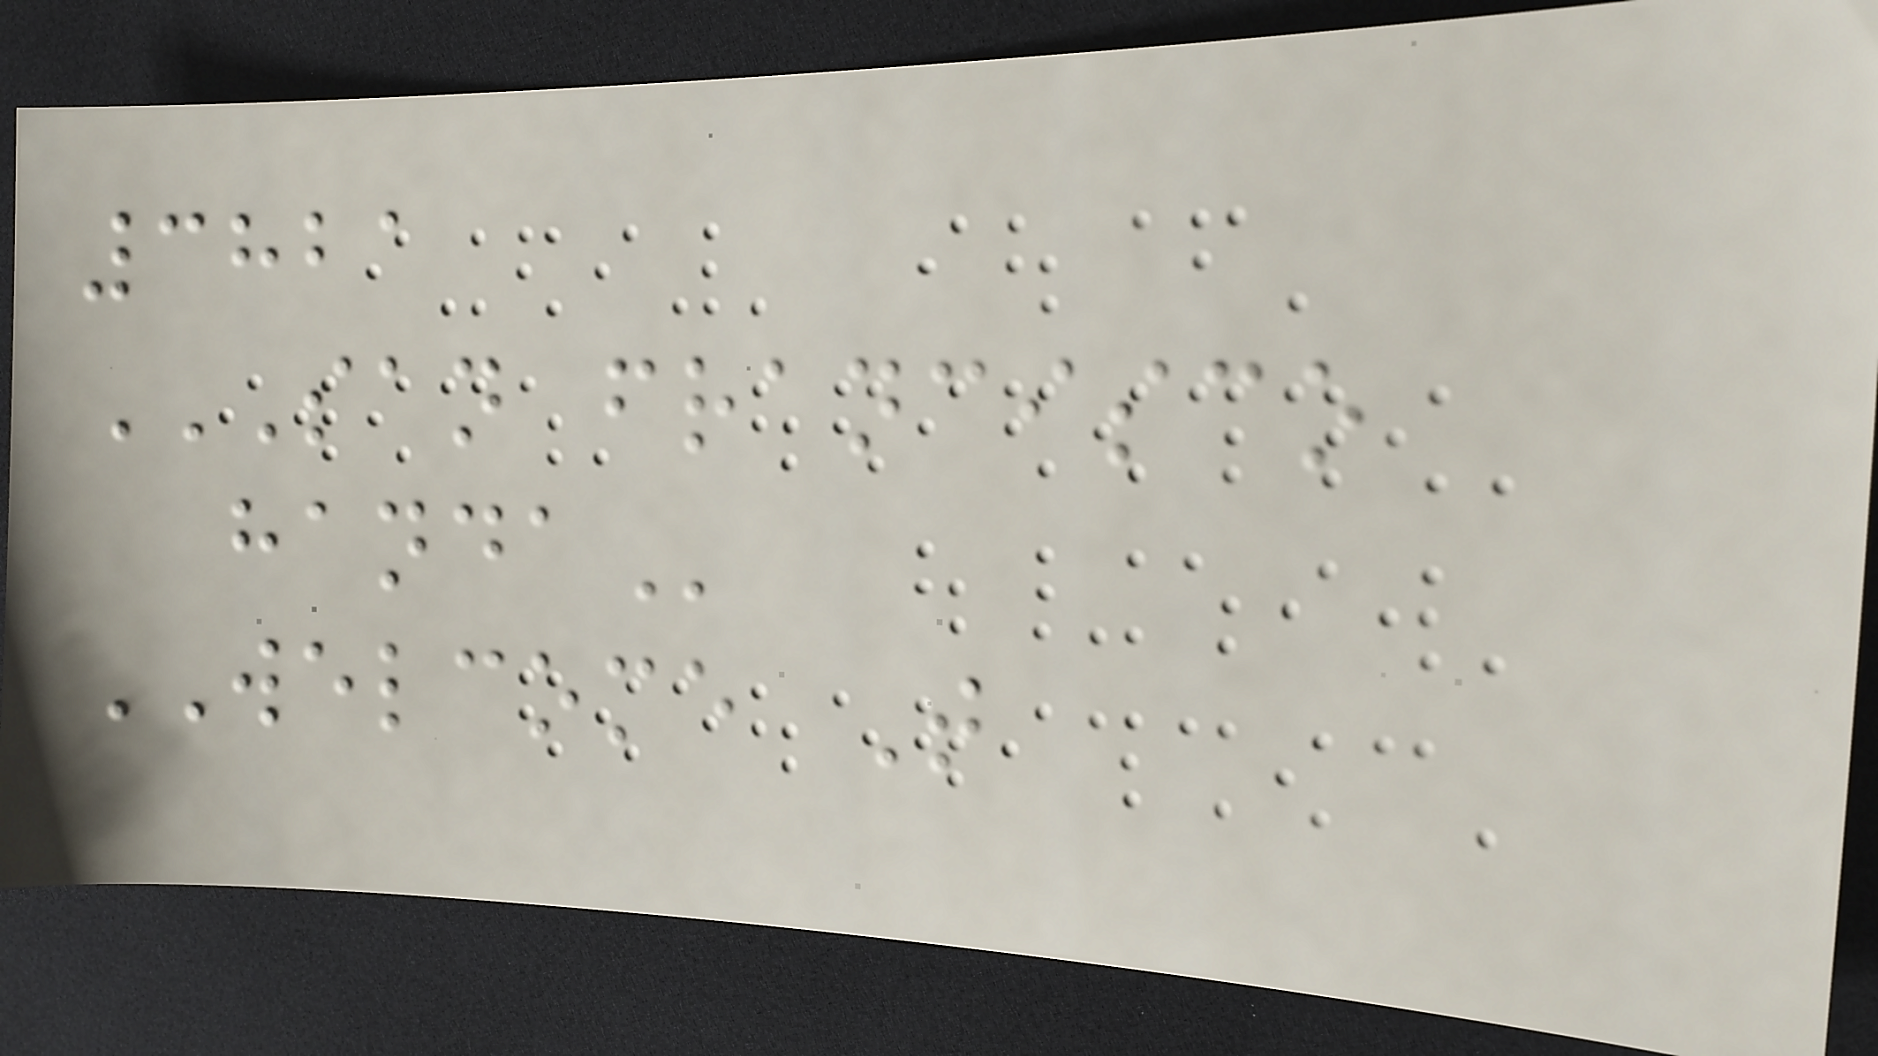3821
SAN FRANCISCO
HANDA
WELCOME T
